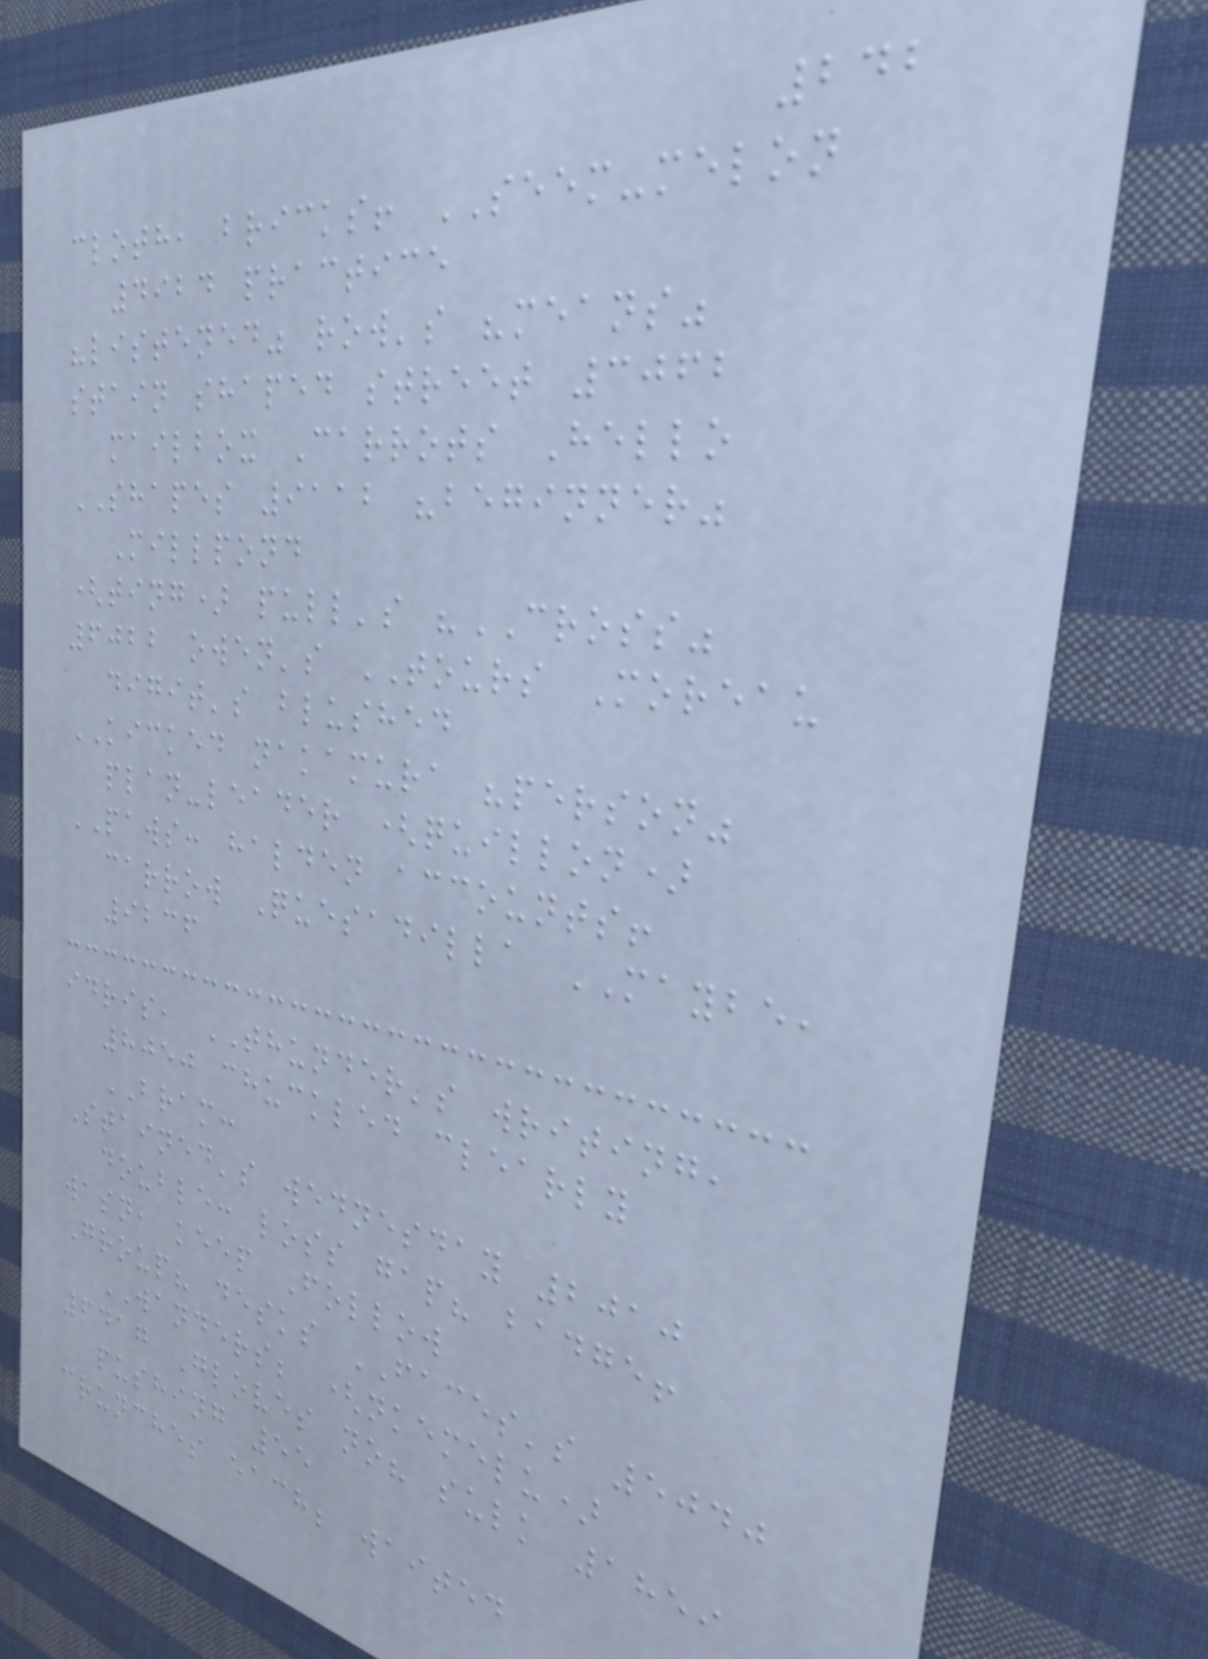242
cloth, bricks! SEEM-melon
4924 practice
"listened" row's "means"
stain shaped street 3062
mailbox Carrots Hello
SHAPES 9112 "beginner"
Millpond
(ting) pull's "CROSS"
6022 owen's TOURS Moreau
digit's blushed
KICKED nakamura "person"
plan-leader (quillon)
PAWS: halden accounts!
carrow Quesadilla MAYBE,
9236
idris, THUNDER's writing,
8050 chuckled clearly
BRAM:
Stained's wednesday 2010
double: loss gap? badge!
wasn, keep Follow
Group? desks FACES's 5040
WANDERS; (nkemelu)
6417 Gloves no? sulk 1859
pushing 55
crunches each; waited
